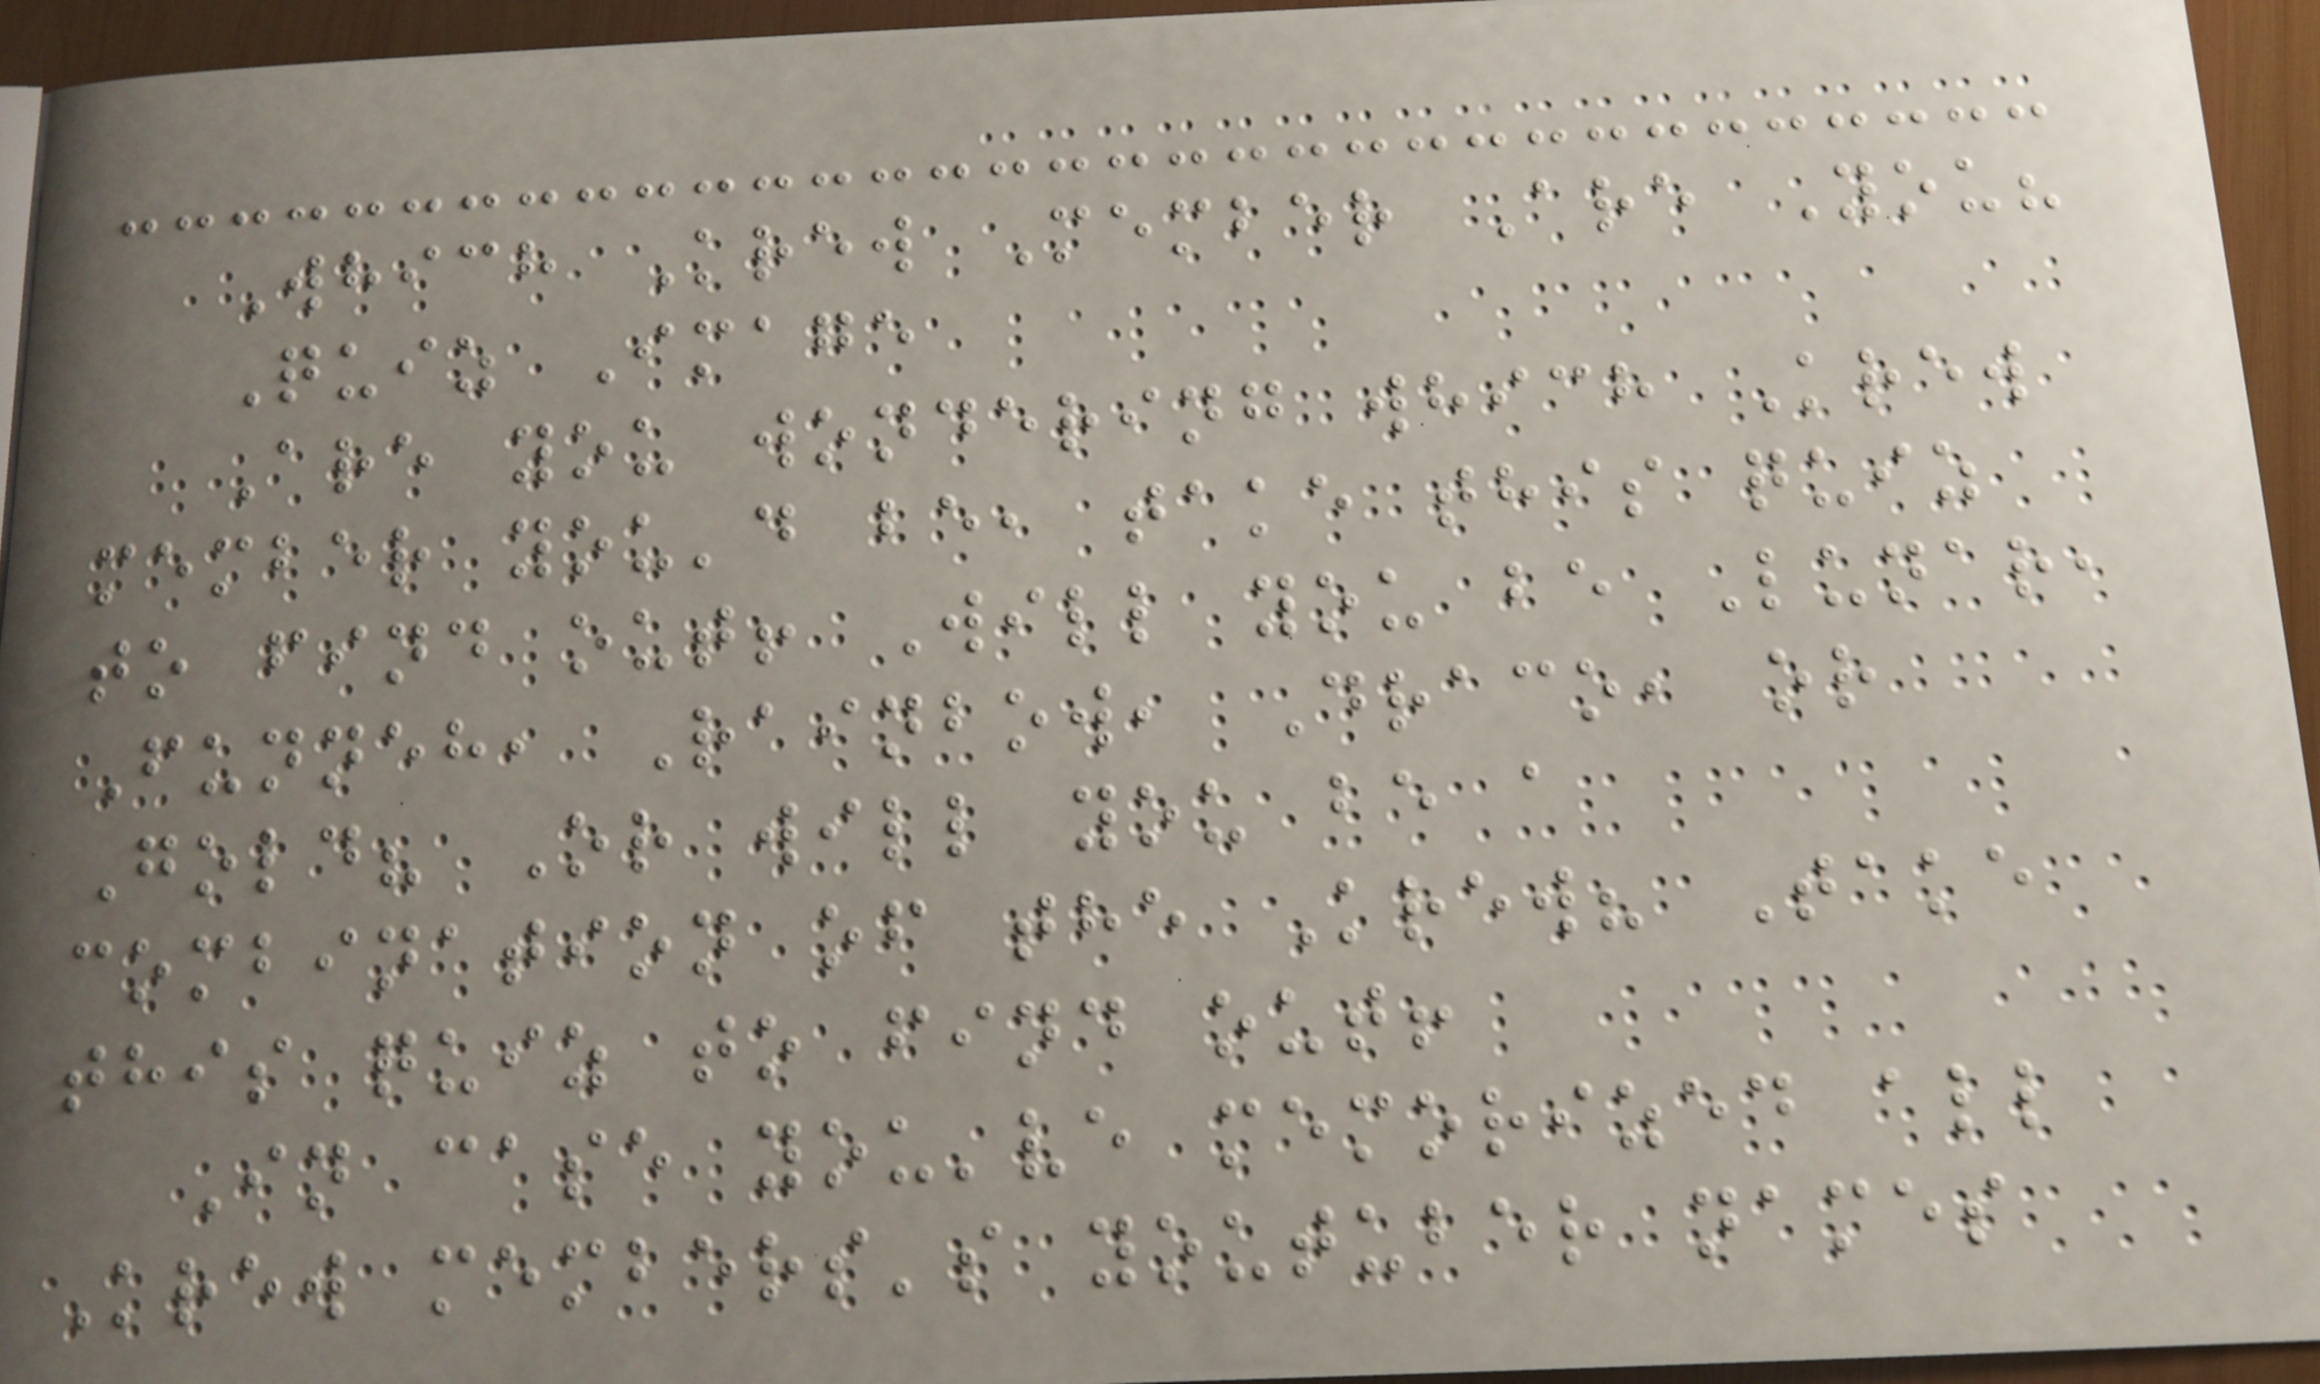Which Krew Member Are You?
Quiz Image
Are you wondering which Krew
member you'd be, take this quiz
to find out! Will you be Lunar,
Funneh, Rainbow, Draco, or
Gold? Or will you be a
combination of the Krew? Take
this quiz to find out!
In case you've memorized all
Krew members's youtuber names
